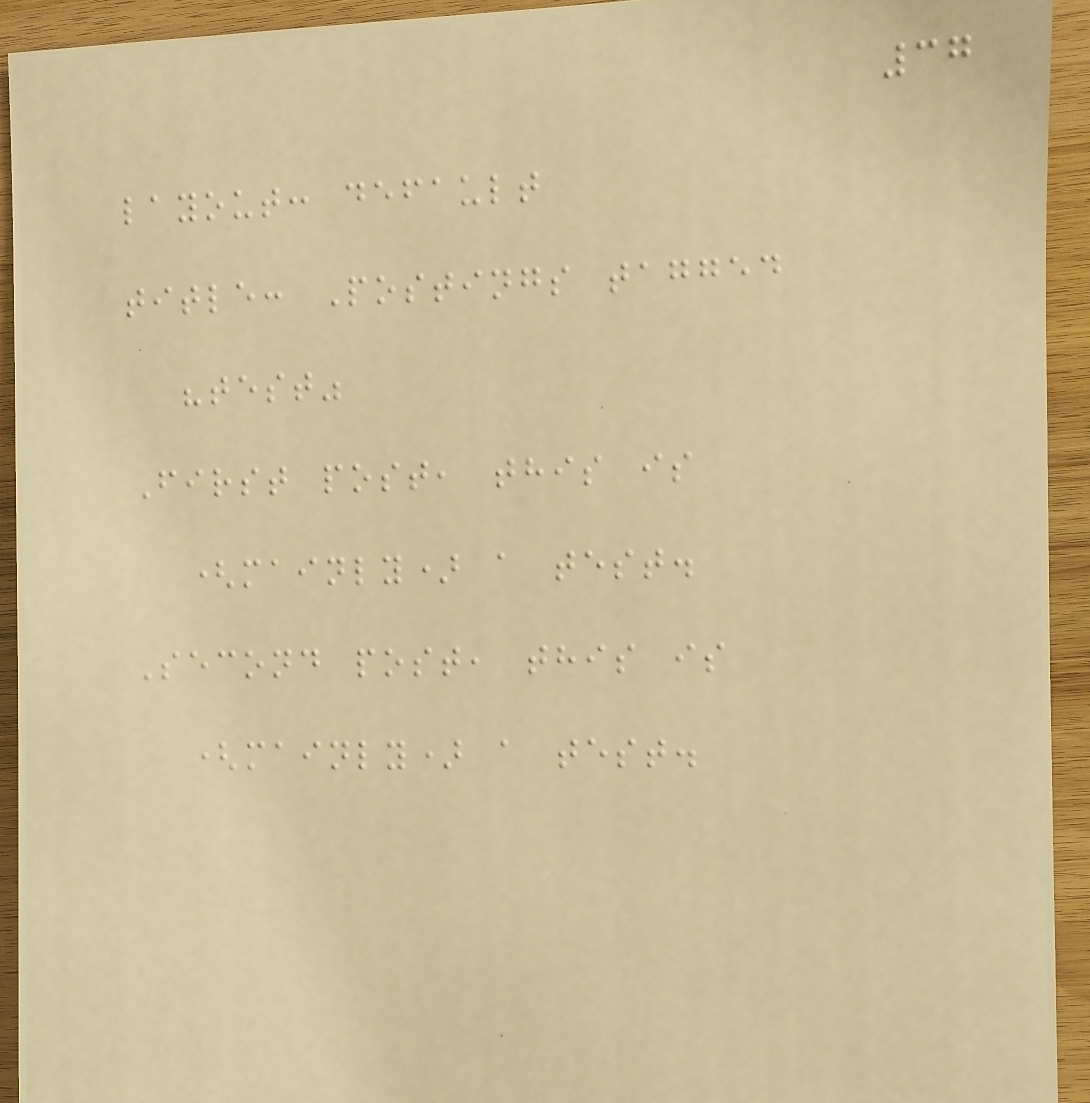37
layout: default
title: Postings tagged
"test"
First post, this is
(mainly) a test.
Second post, this is
(mainly) a test.
